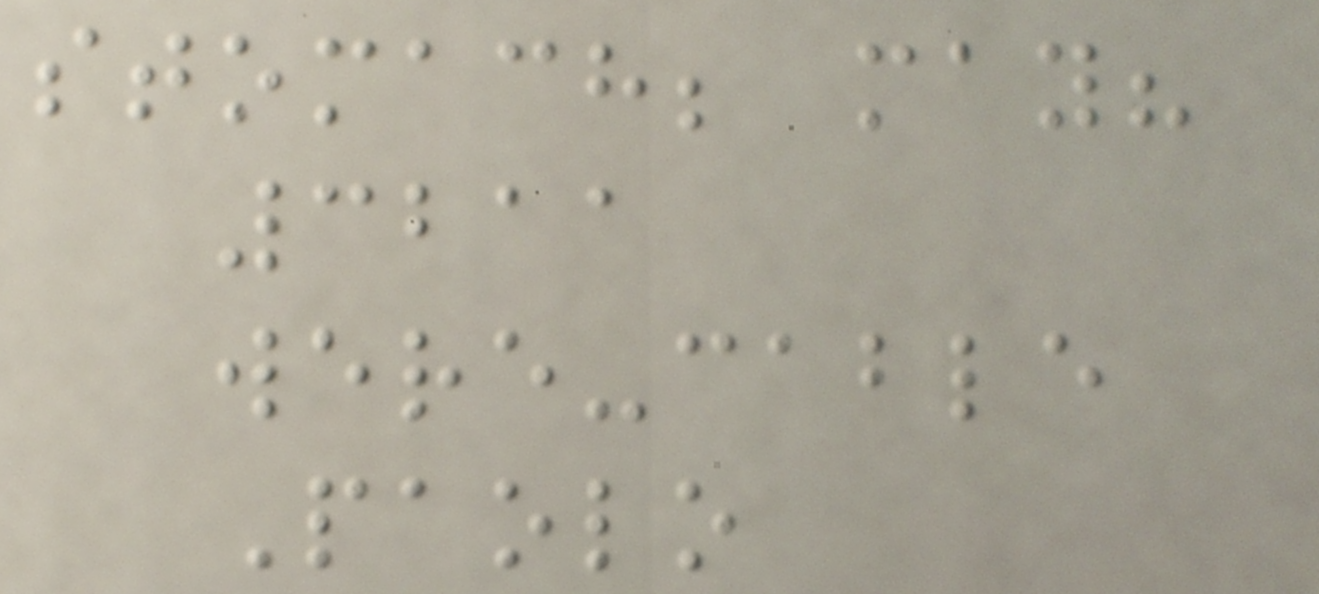stomach; may?
3211
were-cable
Paolo
